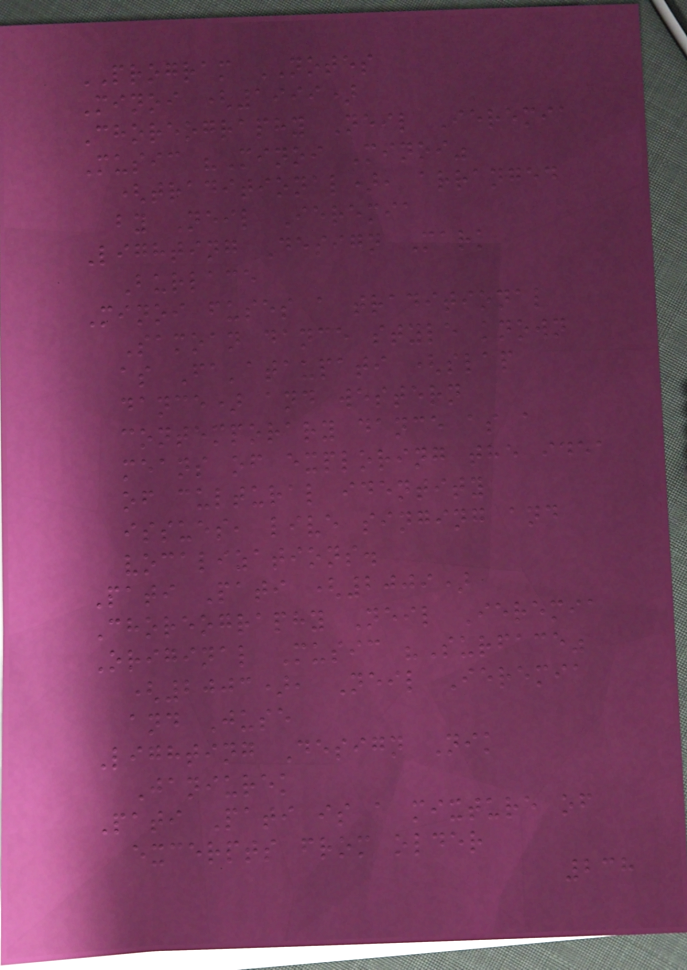PROGRAM NOTES
Minoi (1999)
Choreography Neil Ieremia
Music "Minoi Minoi"
(traditional), arranged
by Neil Ieremia
Lighting Design Mark
Burlace
Minoi fuses a traditional
Samoan dance style known
as Fa'ataupati (slap
dance) and western
contemporary dance as a
means of exploring the idea
of cultural identity
issues, live singing and
vocalizations.
Pati Pati (2009)
Choreography Neil Ieremia
Original Music "Surface"
(2003), Neil Ieremia
and Juse
Lighting Design Nik
Janiurek
Pati Pati is a mixture of
excerpts from older
238
